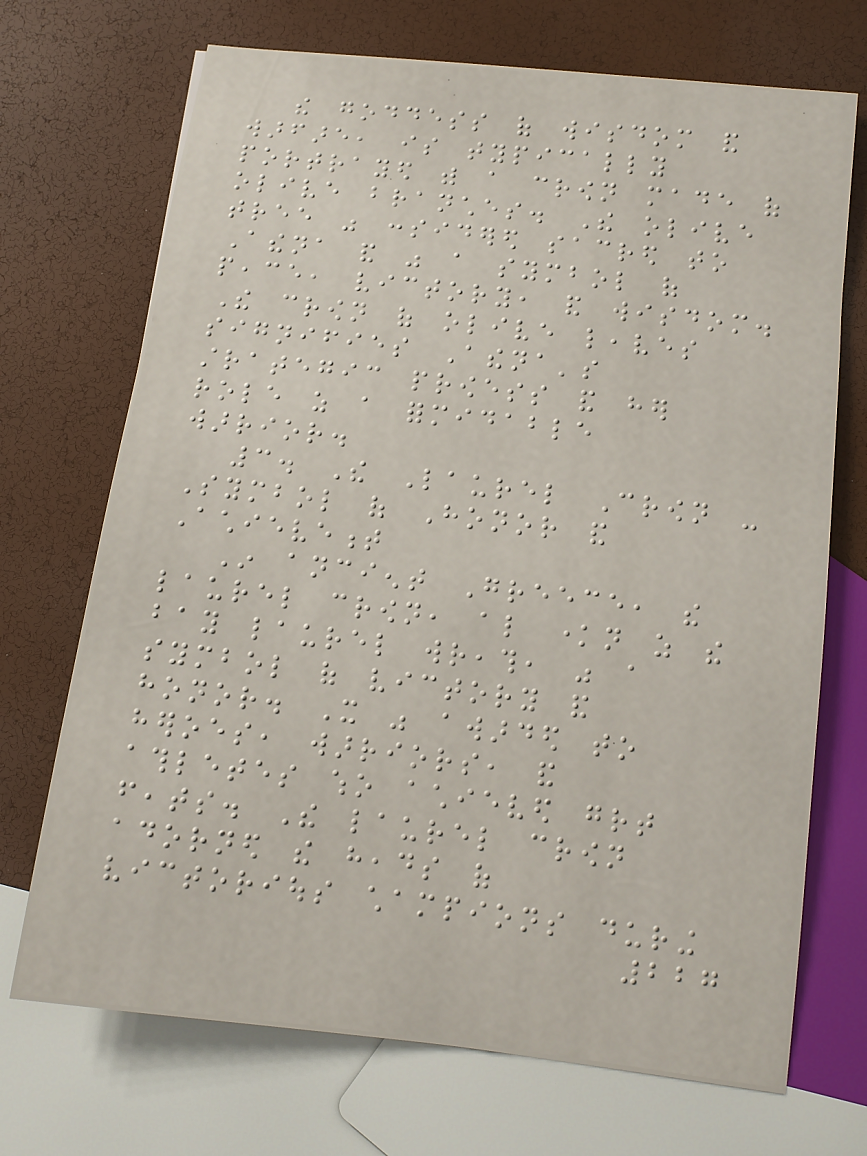the goddess of wisdom and
warfare, is typically
portrayed with a crown made of
olive branches. The olive
tree was considered sacred to
Athena and was a symbol of
peace, victory, and wisdom.
The crown of olive leaves
signifies Athena's
strategic prowess and her
role as a formidable
warrior.
3. The Laurel Crown -
Symbol of Honor and
Achievement
In ancient Greece, the
laurel crown, also known as the
bay laurel wreath, was a
symbol of victory and
honor. It was awarded to
heroes, warriors, and
athletes who achieved great
feats. The laurel crown
adorned the heads of
victorious champions during
227
